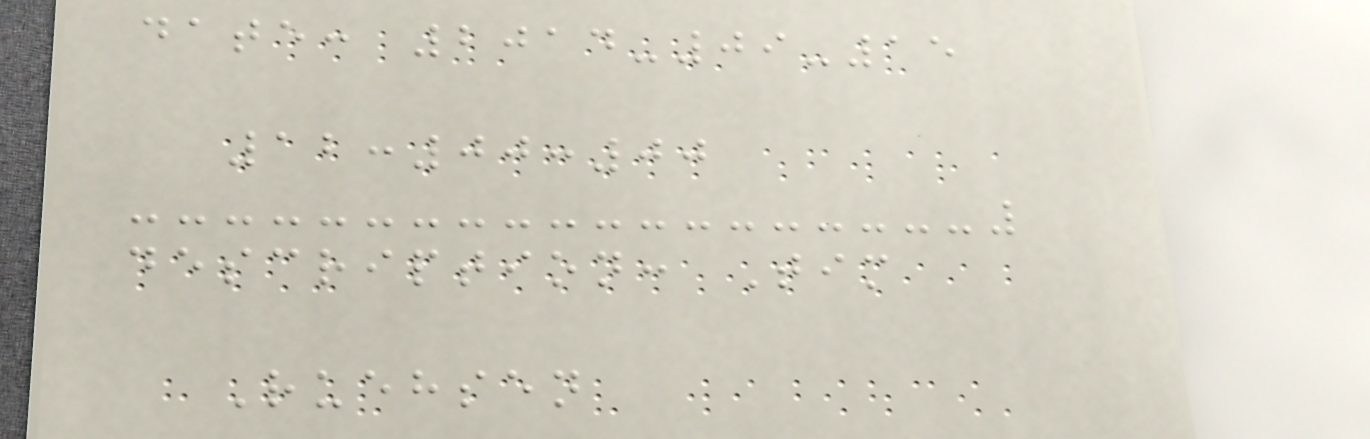date: 2014-09-15
12:00:00
description: Tim
Ruehsen
